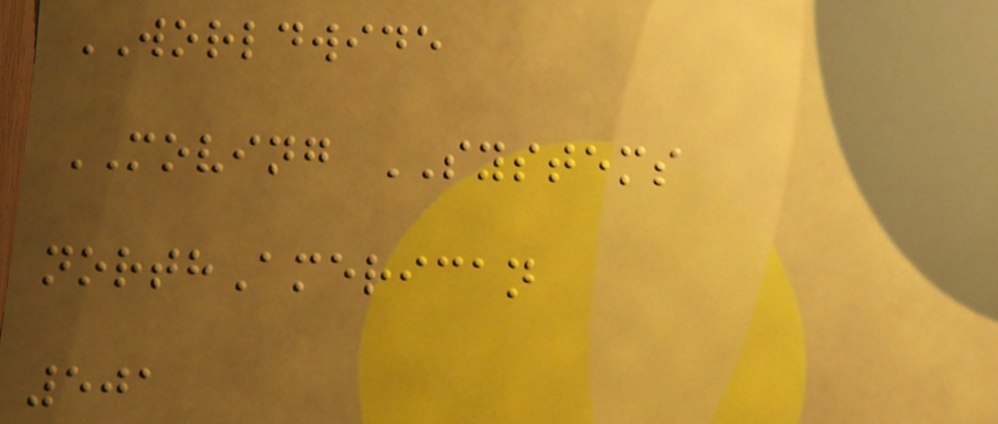WORLDWIDE
MOVING SYSTEMS
northAmerican
501
